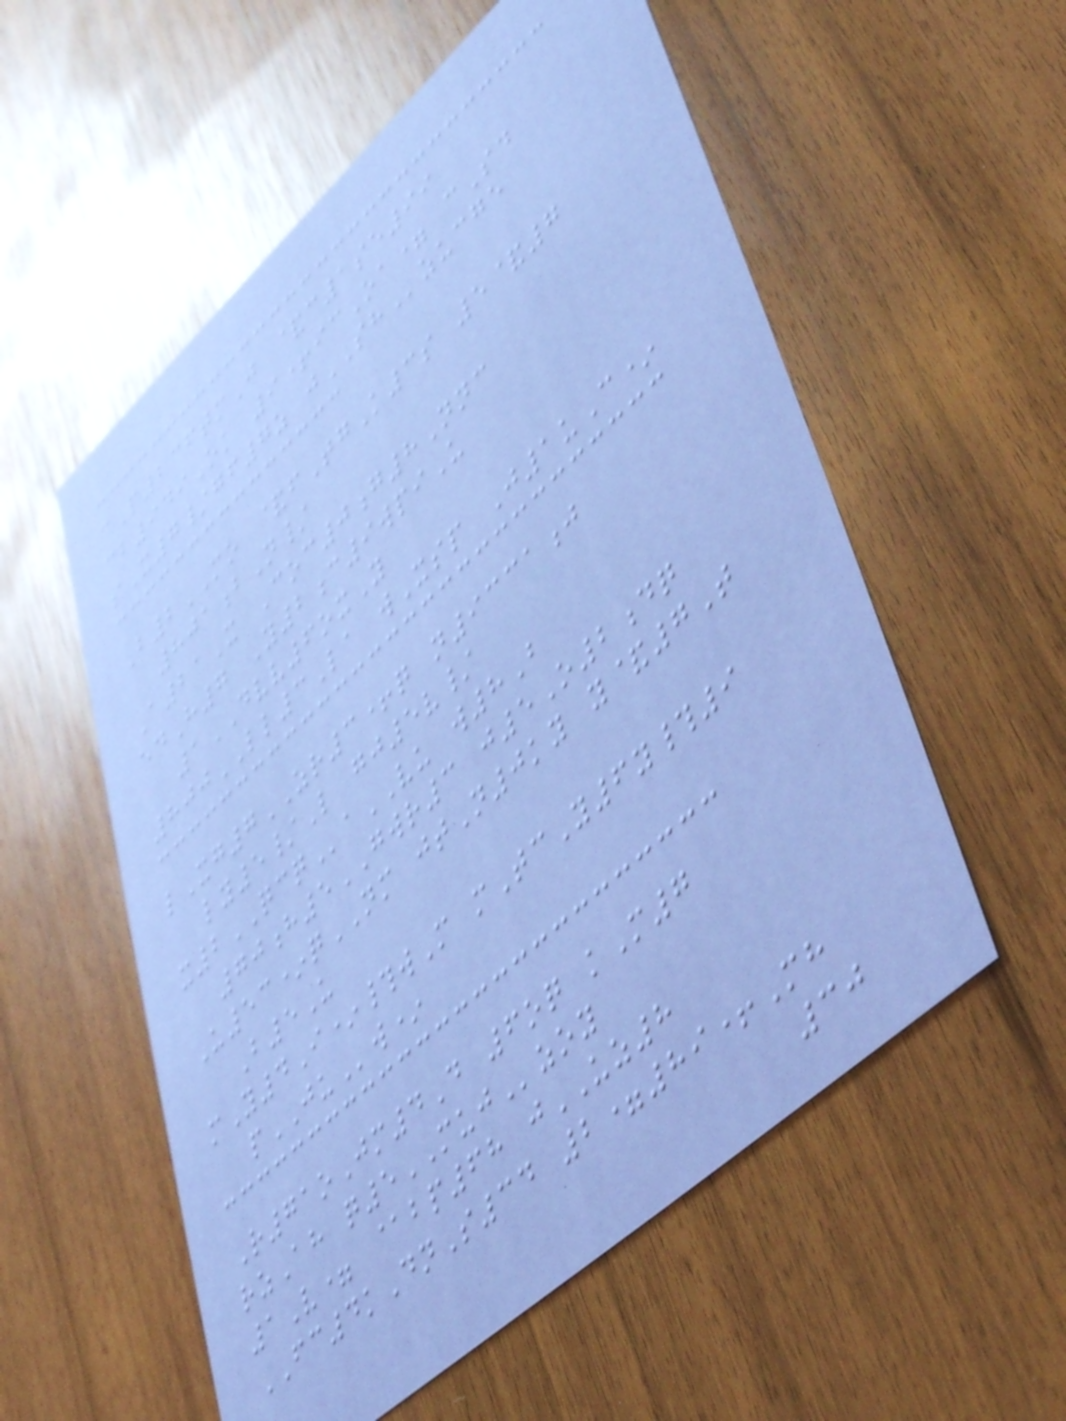cP236tmJ &c1se99
cb949Ok 9+icOa= cSd
sX7/gf7z jSHzucge
B2MO &fTgK3s 5&7
801bN/
A21X Coc0g8Nnc
edH7 Y2c9wpiU
1DVV6oxY
800LL3La wXsp J1uC*
lXg7ZR3+q n9331j
ly5/L gj5v/
x2QCQaVU w8B
70h5GWR3 j5O2dq
U53*qNM jtN0ky y&7T
B5U
mY4I*#wM mTcY6y#9
pJUw*
R71oJm4D 6oq kM7
rzAh q5MUJzoy
1V= @bp68 jUZ8
FC4kDnS34 2=89+Mh
30
